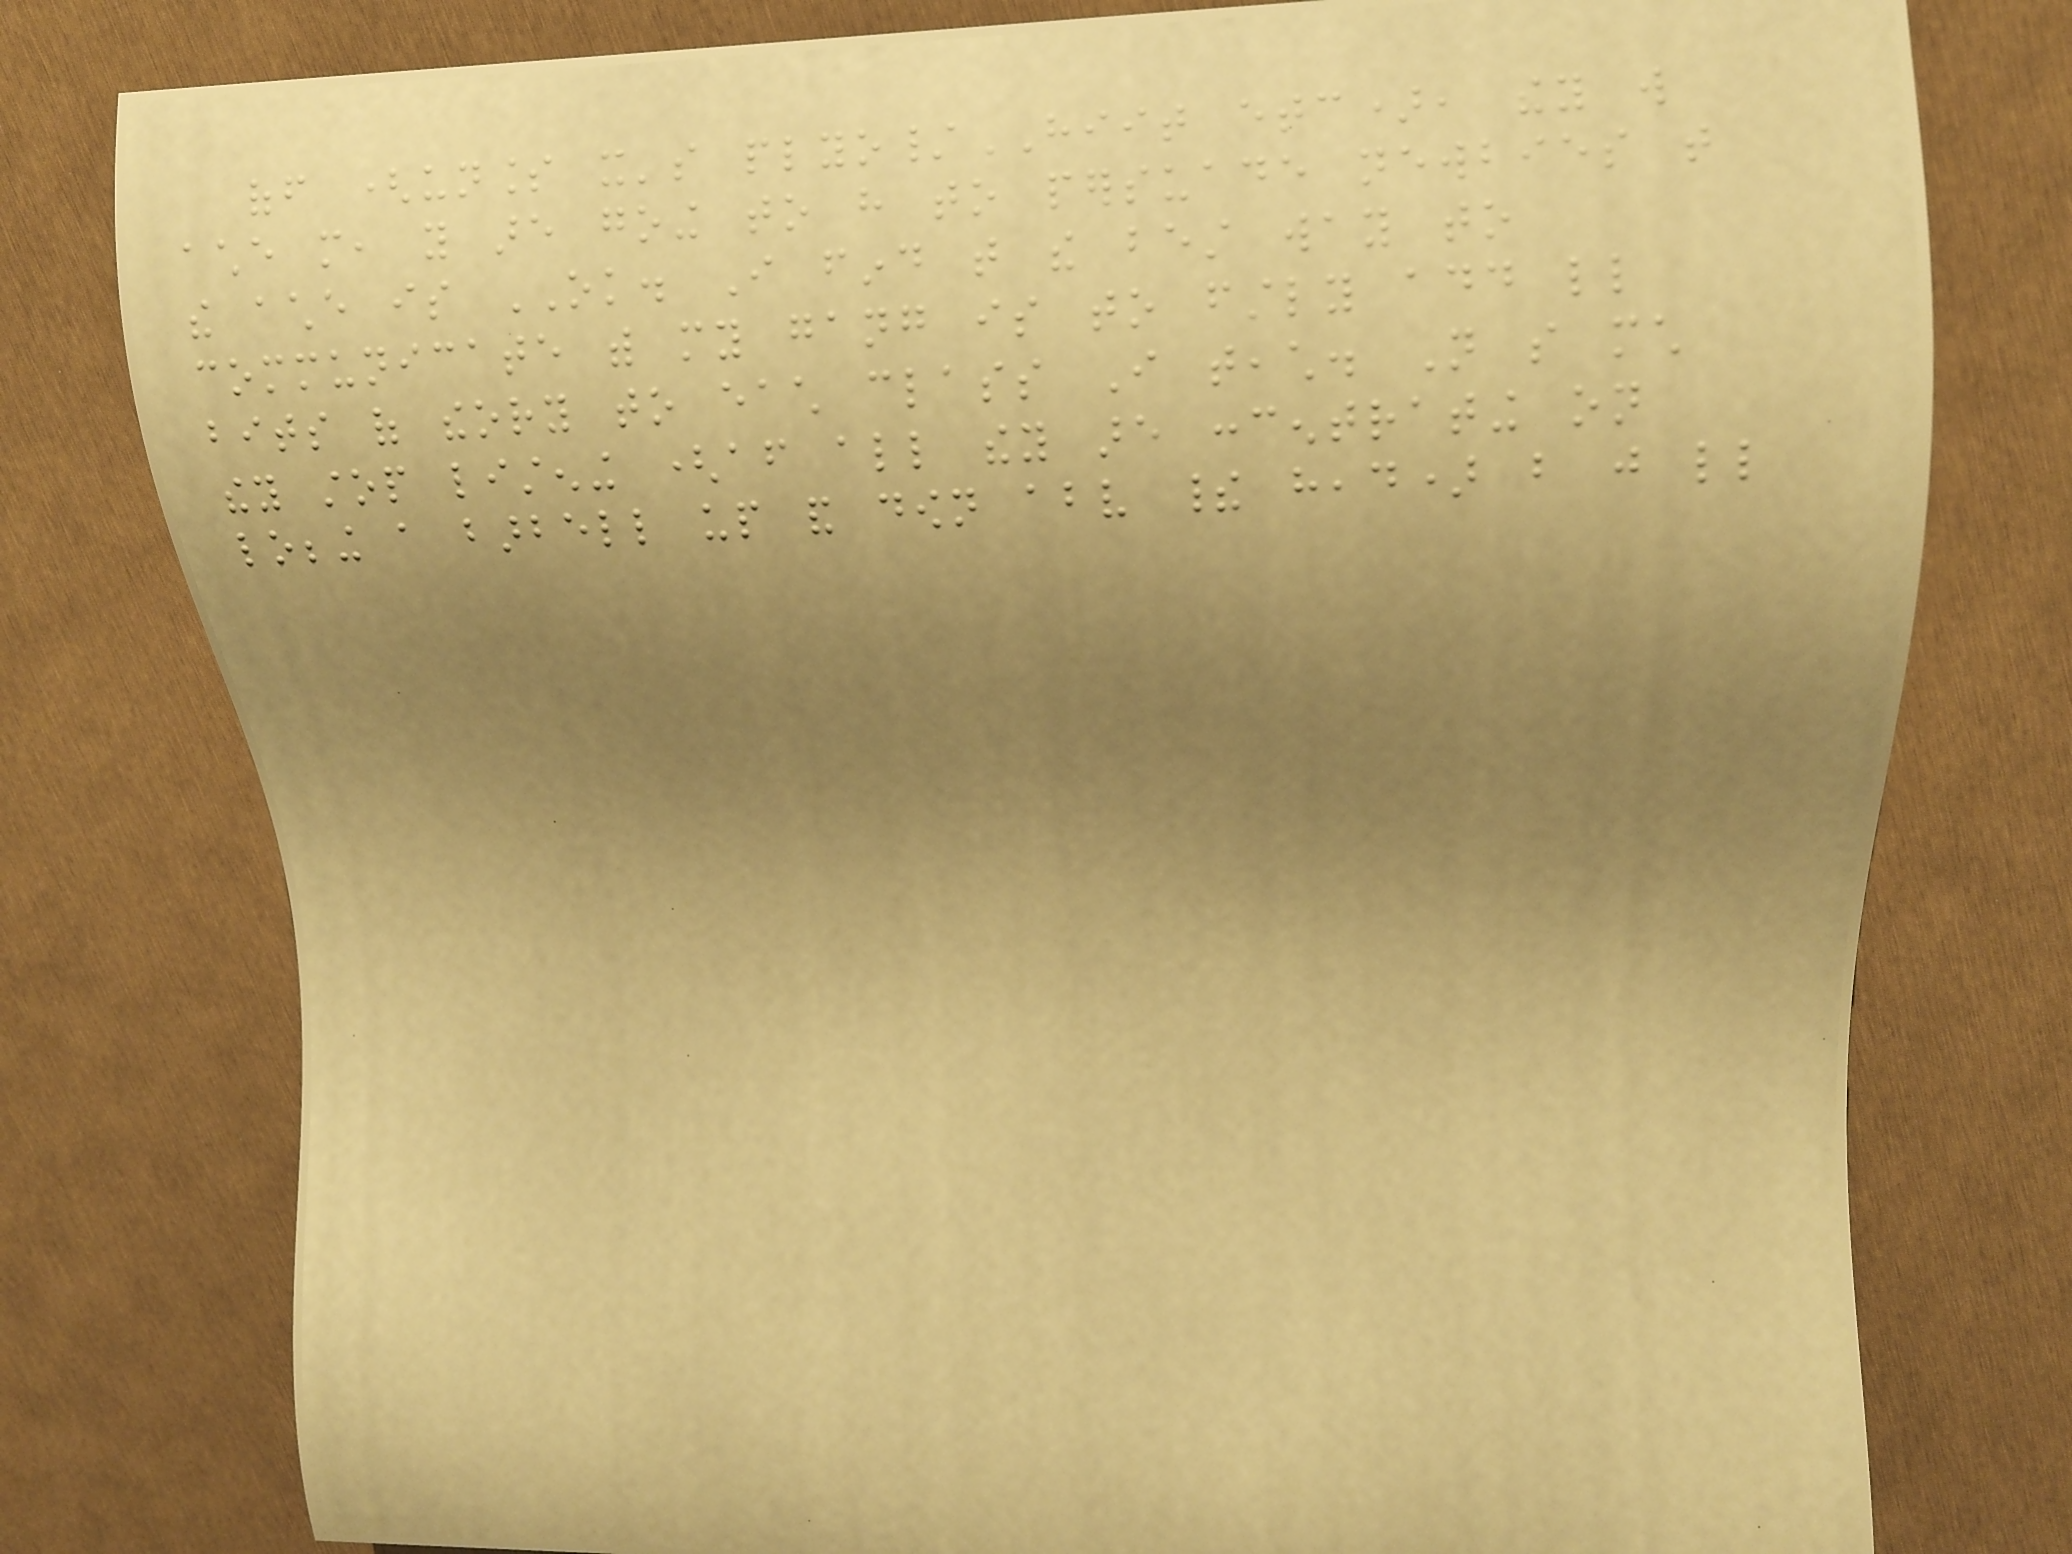off (unless it's plyo/HIIT etc), they will
ache more, you are going to have to persuade newbies that
the ache is OK. I find that the best way to
communicate with my gang is to firstly add little
bits of theory to each class I teach. Not so much
they stop listening (after all they are concentrating on
lobbing a barbell up and down above their head) but just little
